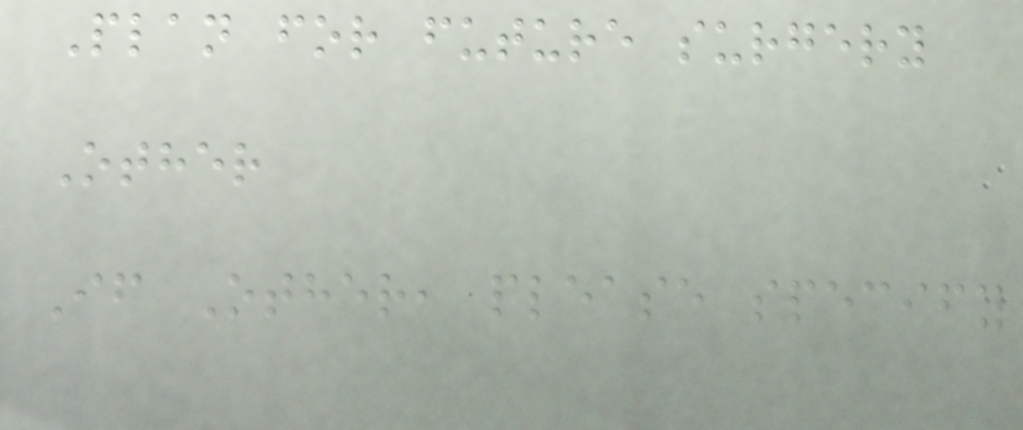Plan for future surgery
Other
If Other, please specify
